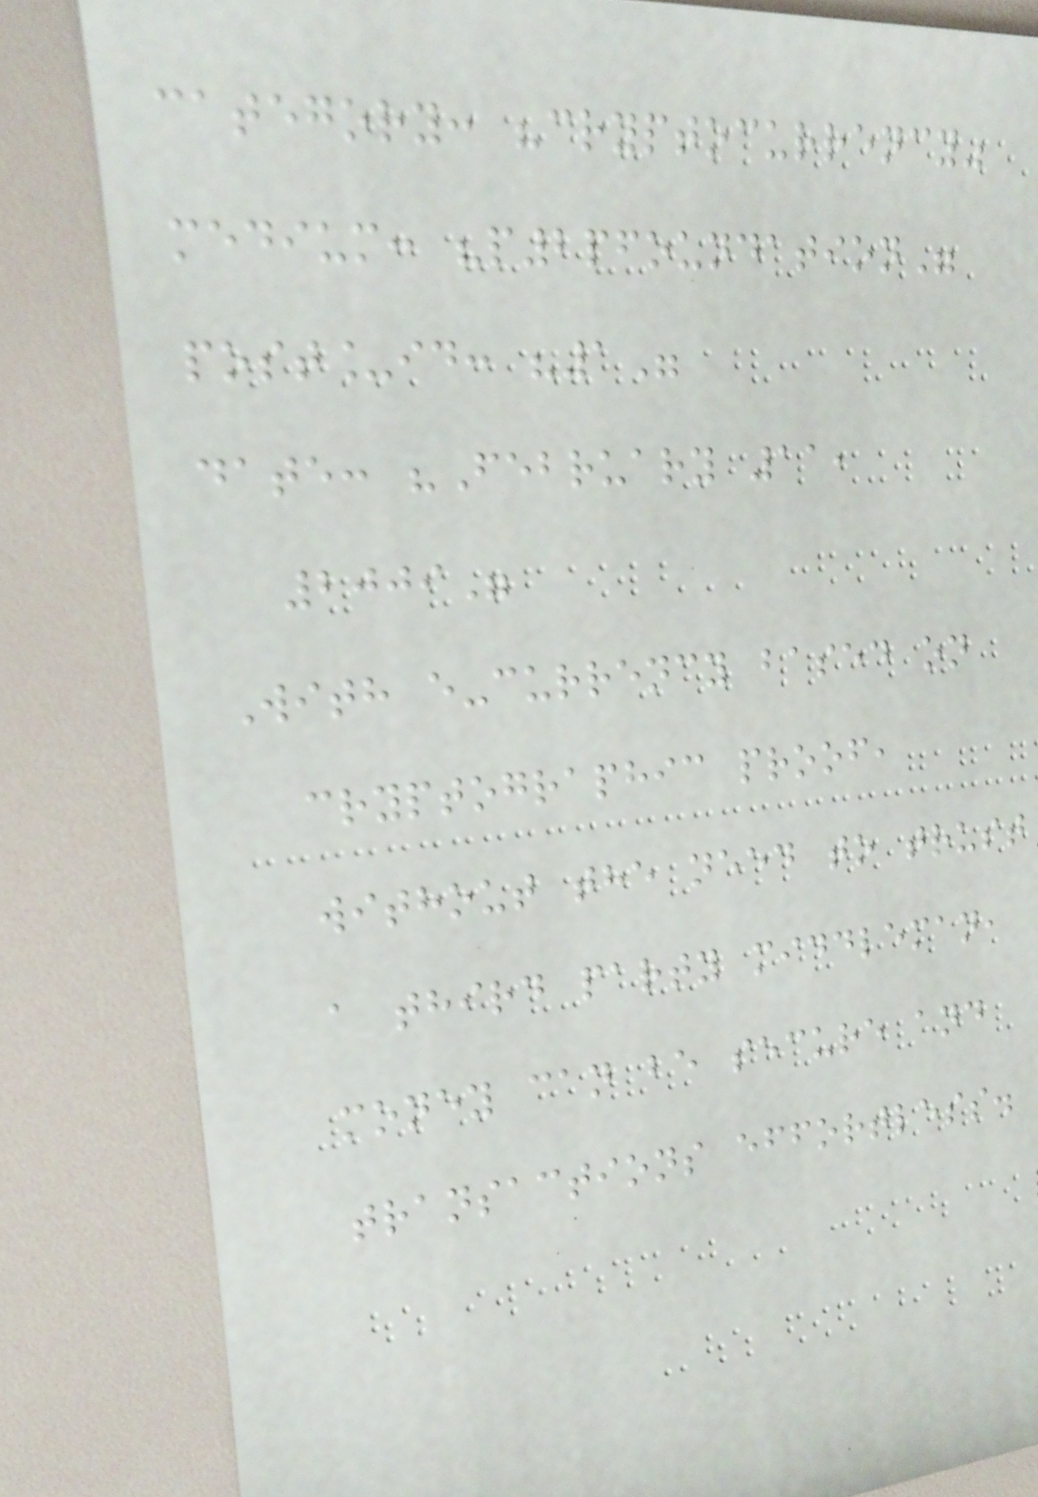category: "cryptocurrency"
medium: "p2pfoundation"
post_id: "1"
date: "February 11,
2009"
With e-currency based on
cryptographic proof,
without the need to trust
a third party middleman,
money can be secure and
transactions effortless.
